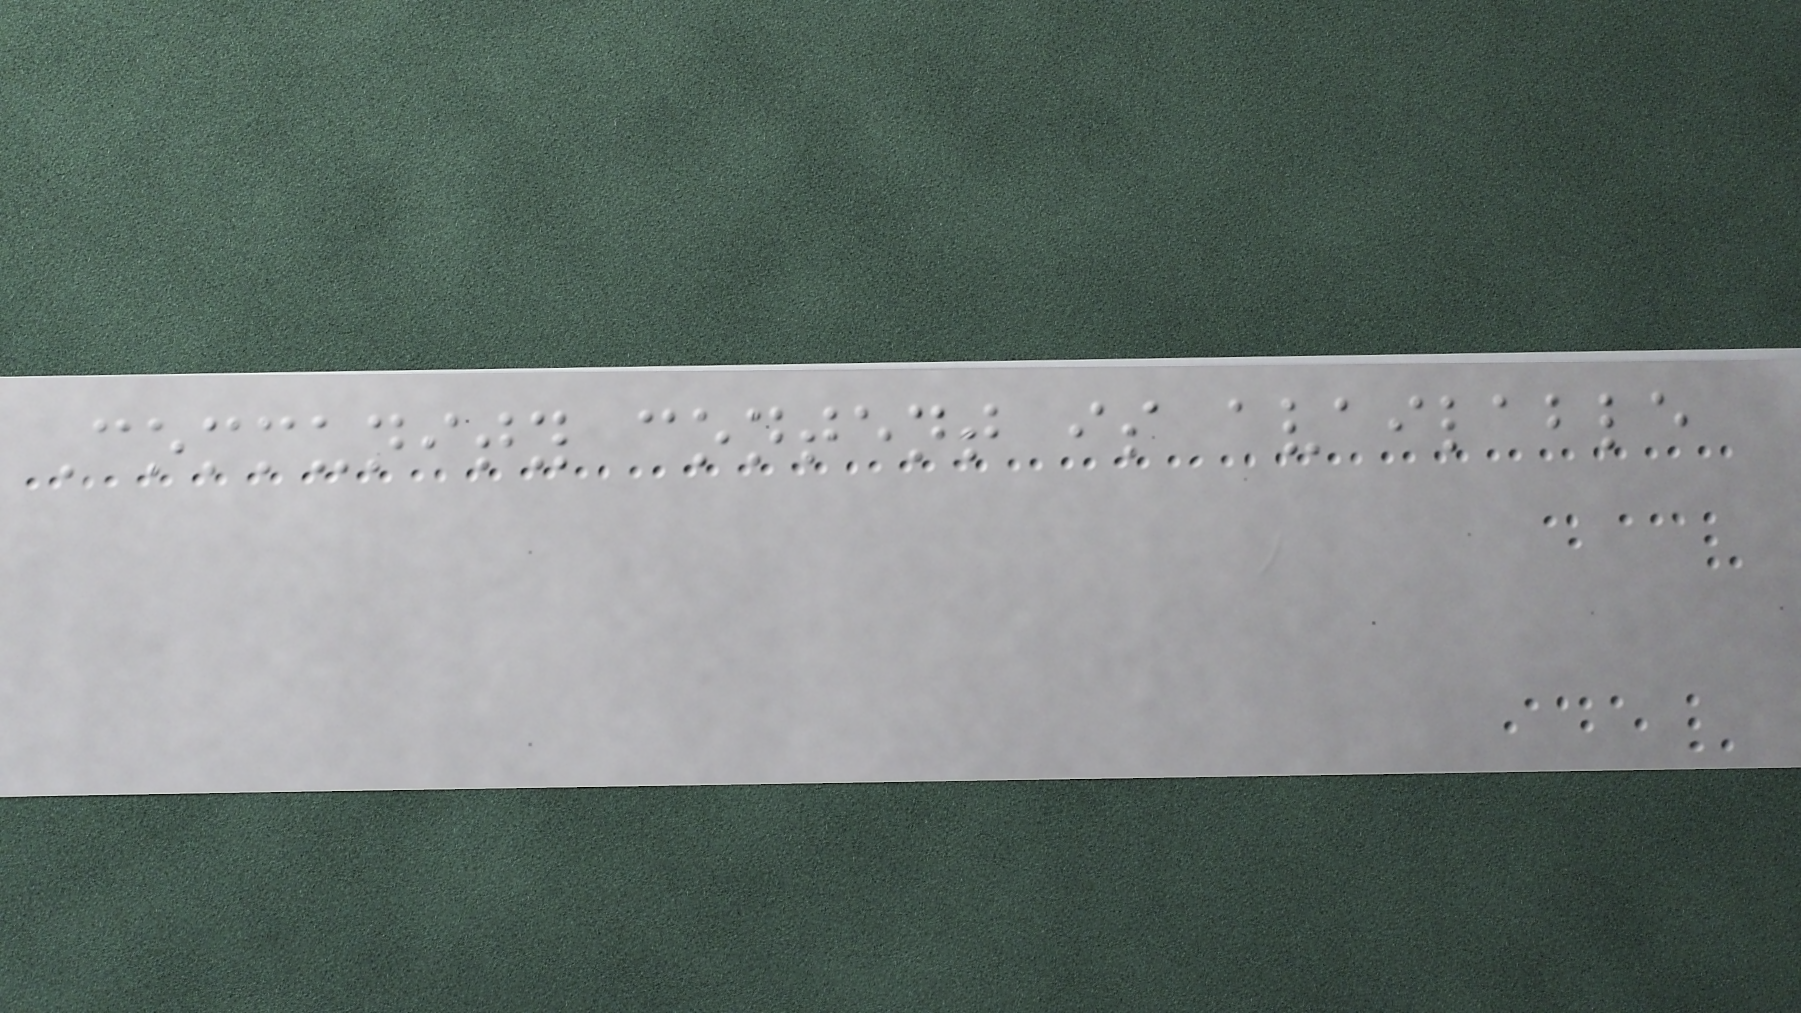Community content is available
